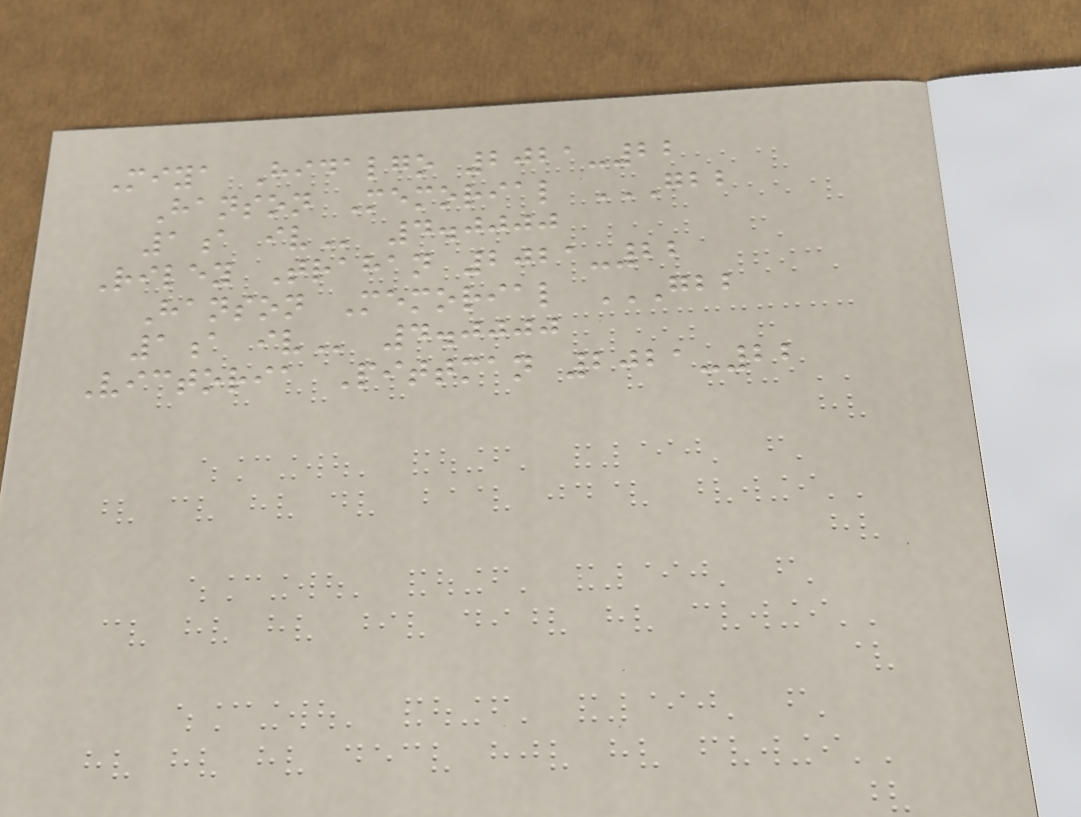Miya Hidalgo 2021-22
Hanson Memorial GBB
1A IV 4.0000
Riley Trahan 2021-22
Hanson Memorial GBB
1A IV 4.0000
Victoria Pittman 2021-22
